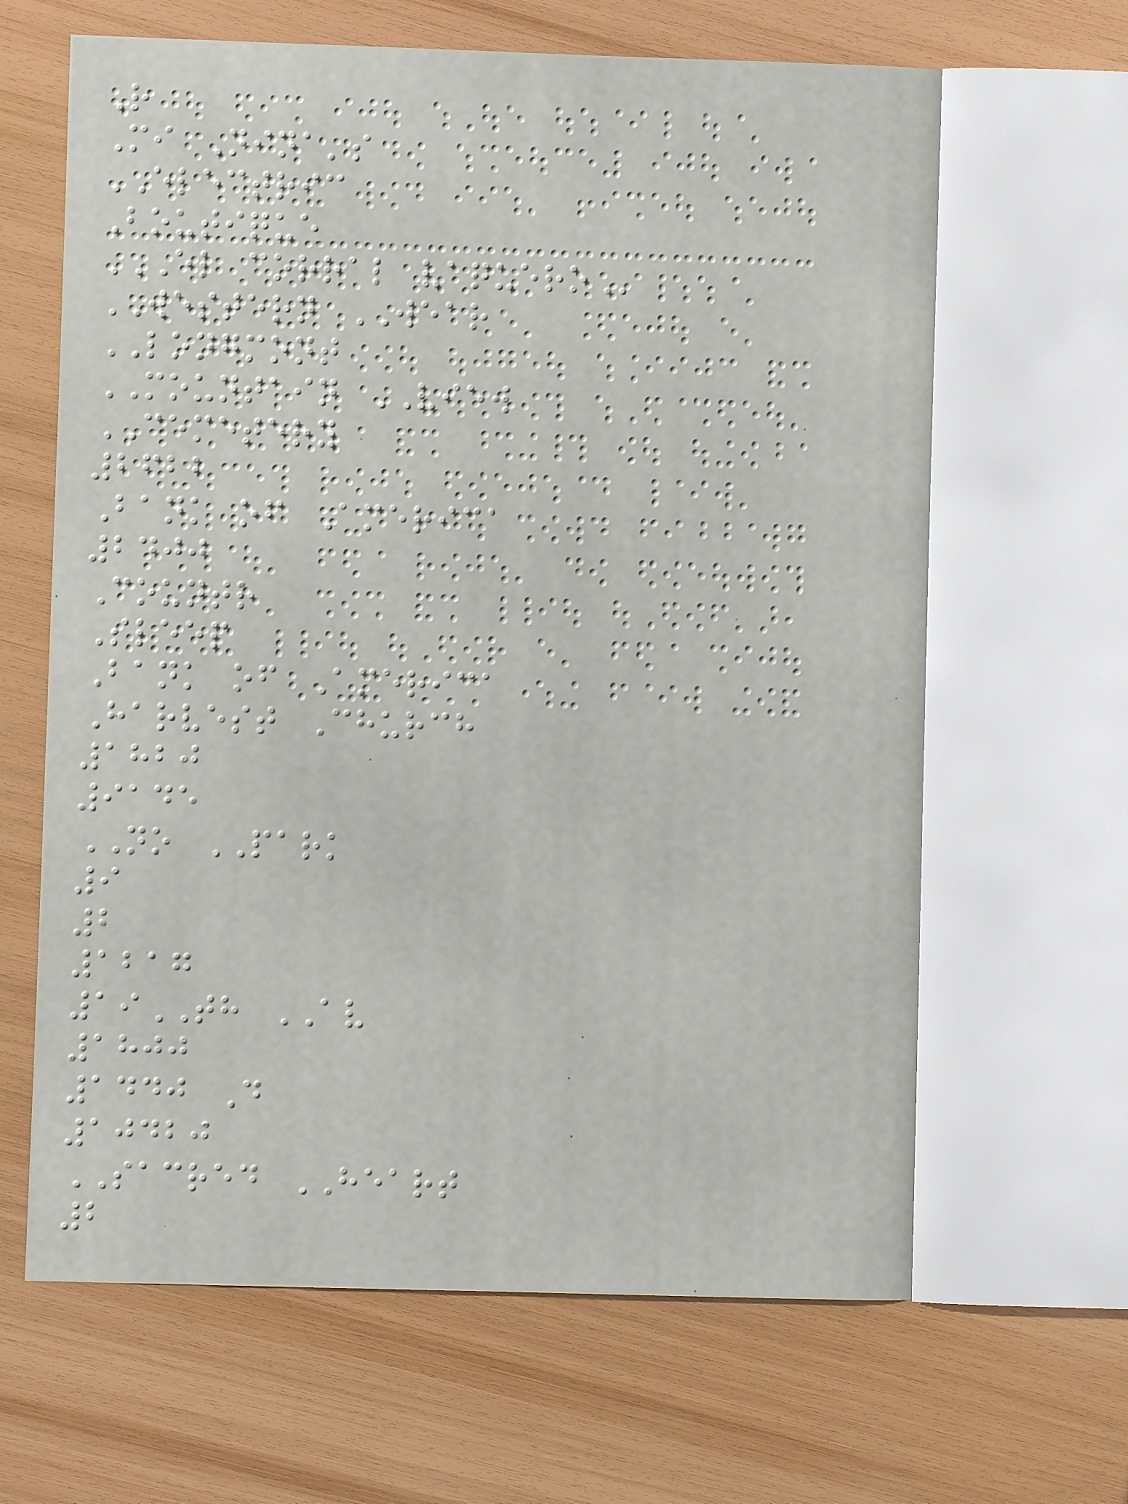R
Mi Nina's
ELECTRIC
Boutique
EL CORRAL VAQUERO
WESTERN WEAR
LONGMONT
MOUNTAIN VIEW
CEMETERY
2622
Bank of America
2400
Countr
Sleep
Bank of America
Harvest Church
1820
9145
NO PARK
9
2
1217
19TH AV
1800
1440 D
10420
SACRED HEART
2
